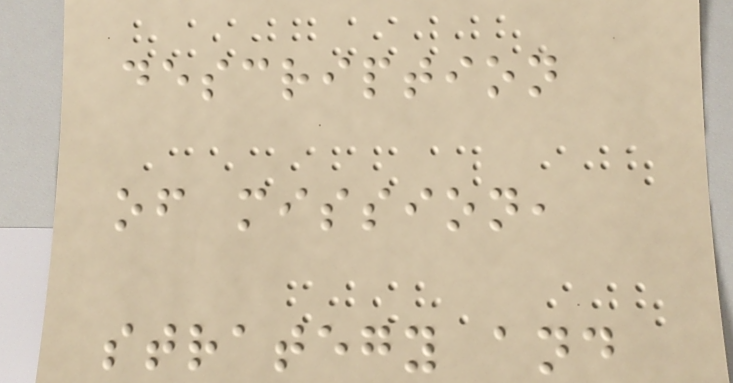description
of mission,
strategy and
